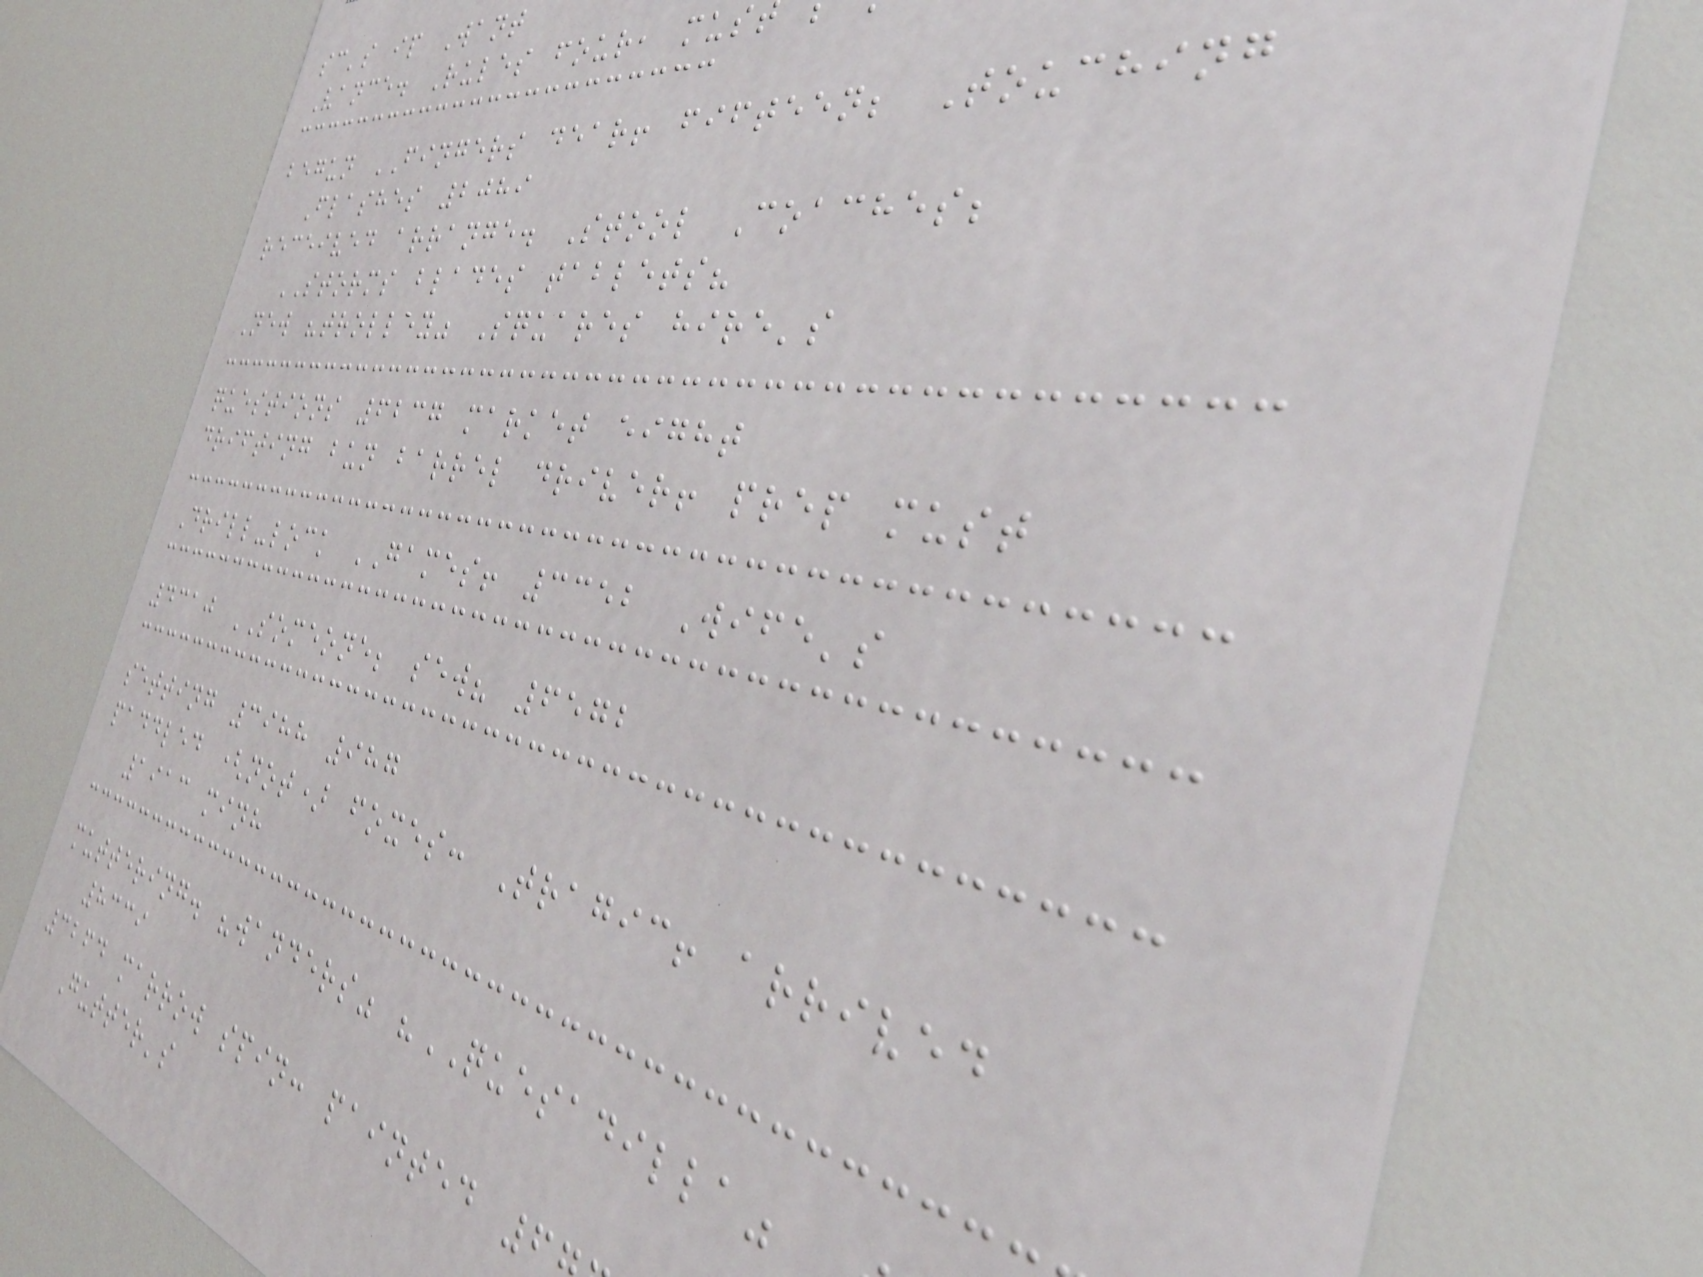sc's ip Want
Vance. Rules four, mus
begun FINGERS dear! fifteen; Touching
Flashes 2089
received arrange. Stool Coaches;
STORMS blades tablets?
New "trolley" Squares hire's
questions 6237 market eight
drifting bun barrel driver! prep must
Drill-lock GAMES! 3352 Wife's
4310 SOMEONE; sew? 6572
setting 3988 987
paddled (not) foxes: Tragic! arrived
1913 minh
muttering. "wanders" "QUESADILLA"
8339
3264 marrow spin: painted 6
Gutter's
